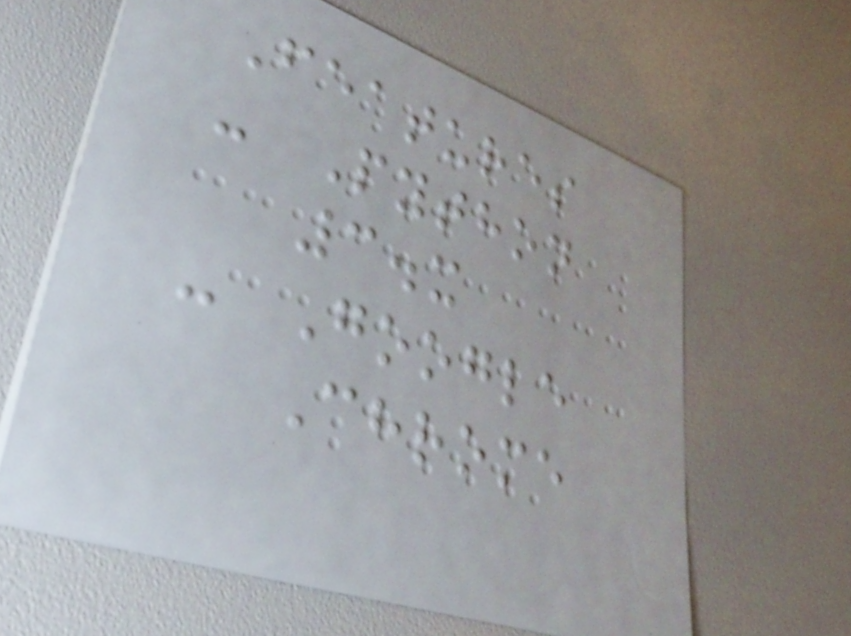Features
- Python
3.x
- Google
Chrome
